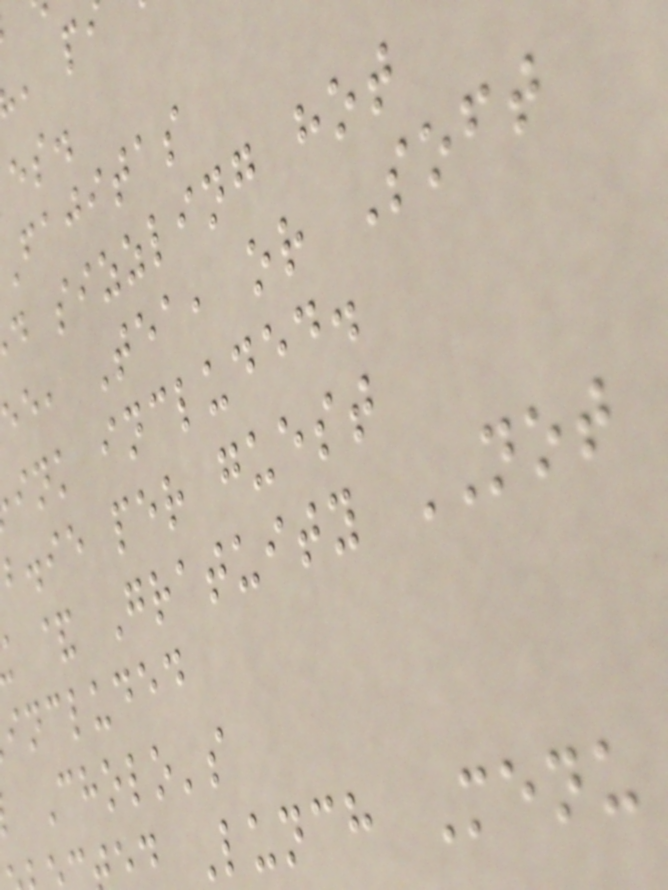fajitas
d sizzling hot
ee, Tea, or Soft
ink included.
b.ie per guest
& Gratuity NOT
included
Cholo's
d Lunch Menu
